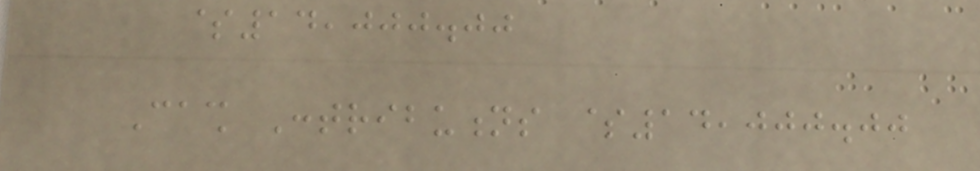$14,000.00
Cash Contributions $14,000.00
